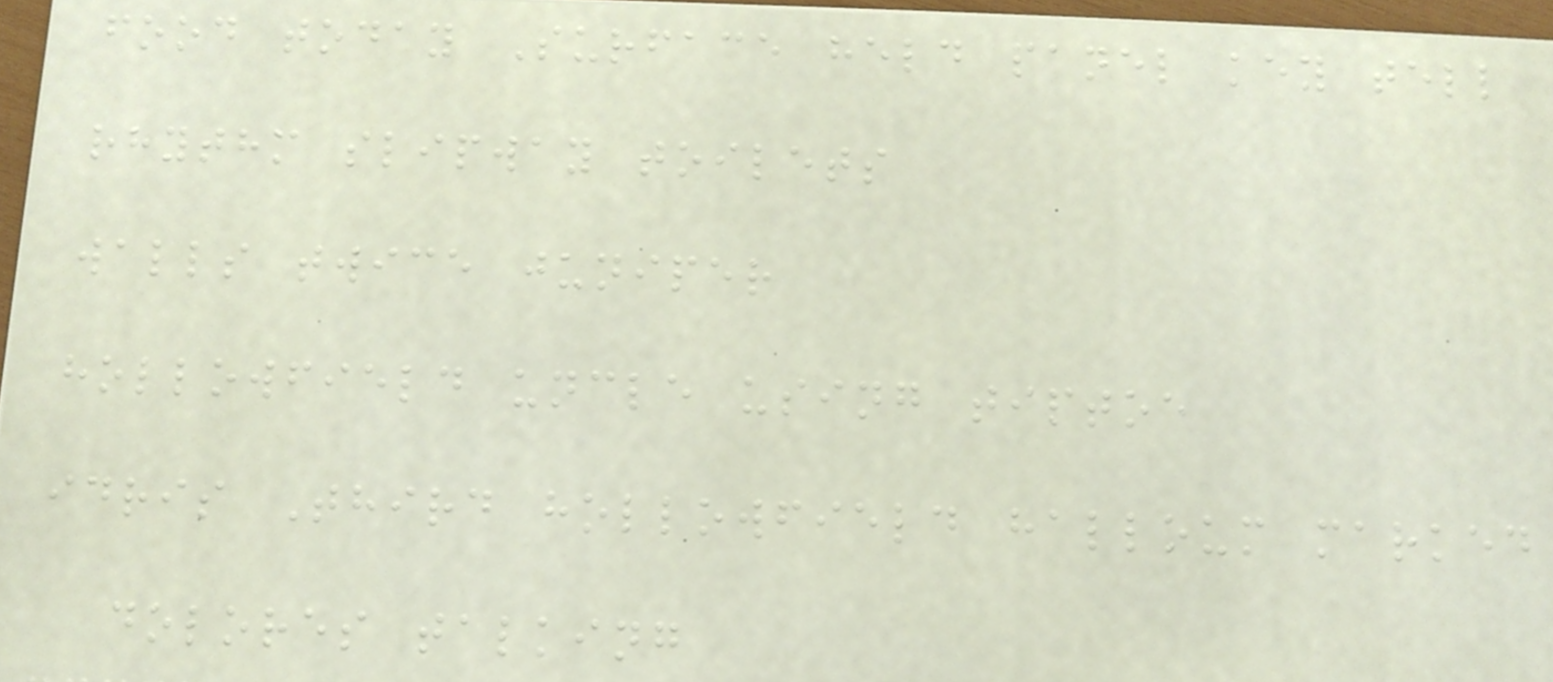food today Surface held panel key tell
rhythm slipway toilets
walls twice juniper
hollowfield uncle using tiptoe
idris Third hollowfield halloum marked
dolores talking
